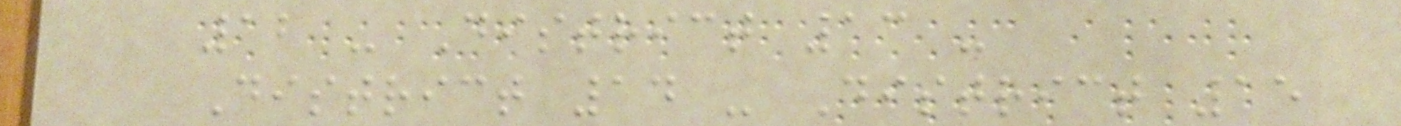12 - District 13 -
District 14 - District 15
